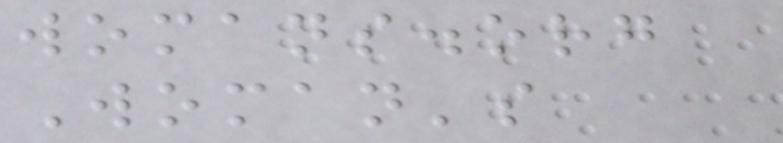womans.org
Woman's
